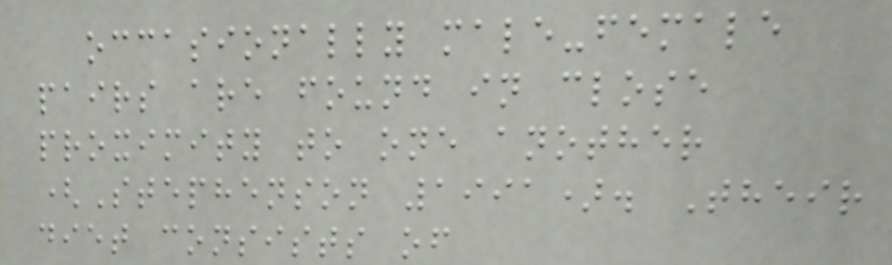occasionally male-female
pairs are found in close
proximity to one another
(Stephenson 1991). Their
diet consists of
